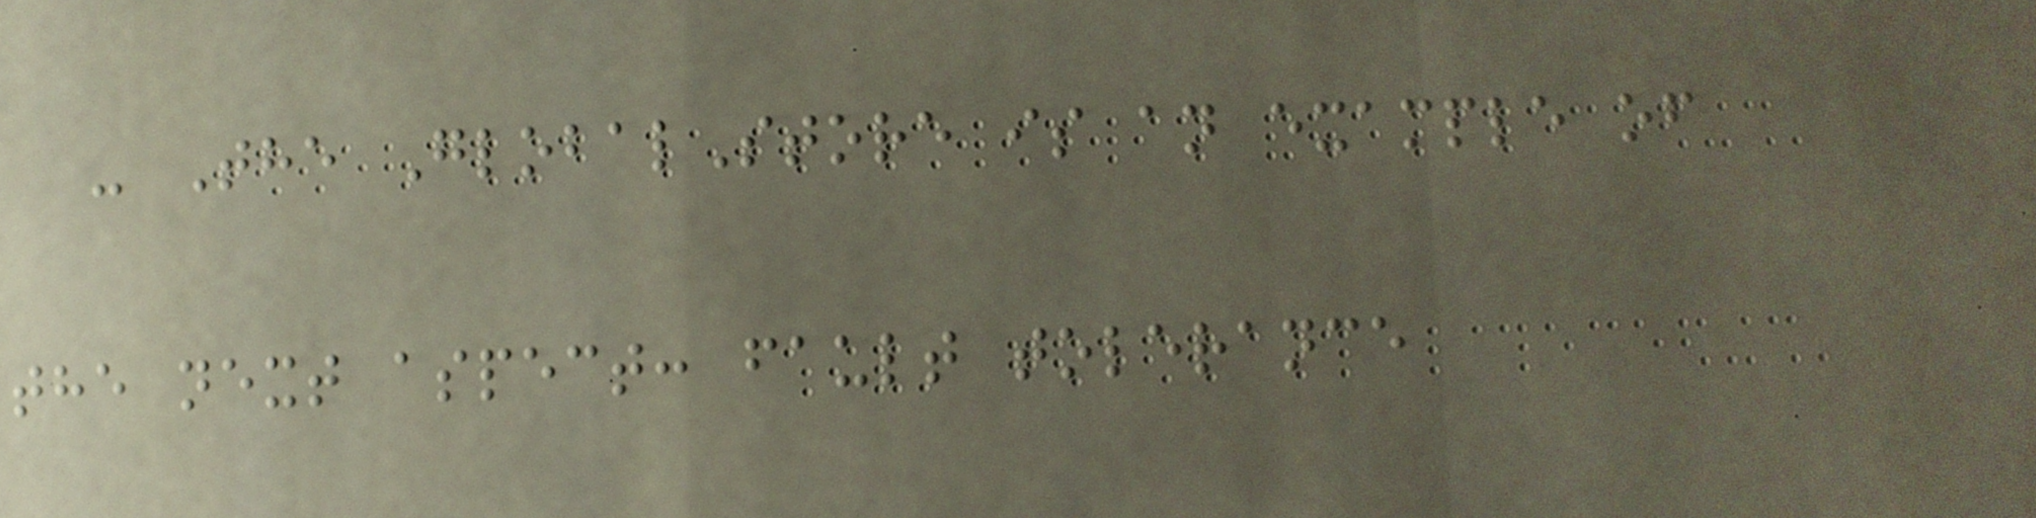- The GlobalStore is an example of
the next aspect: fault tolerance
